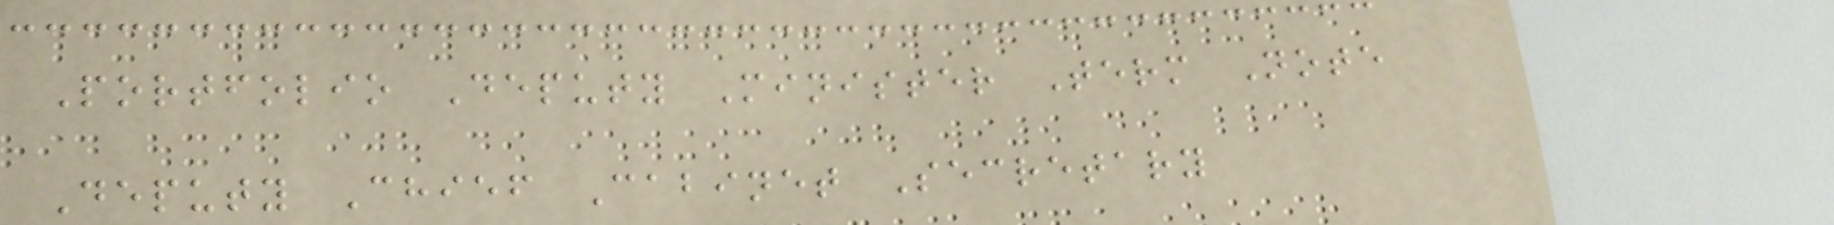Portfolio Deputy Minister Term Note
Deputy Chief Cabinet Secretary
